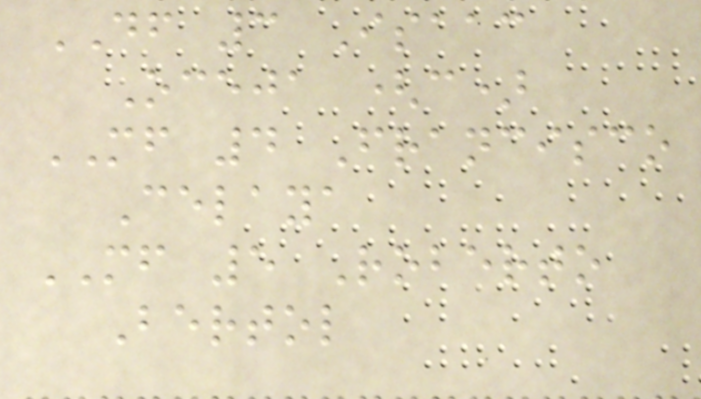DF 3 Isaac
Oceja (c)
MF 4 Francisco
Celaya
MF 5 Roberto
Bertol
